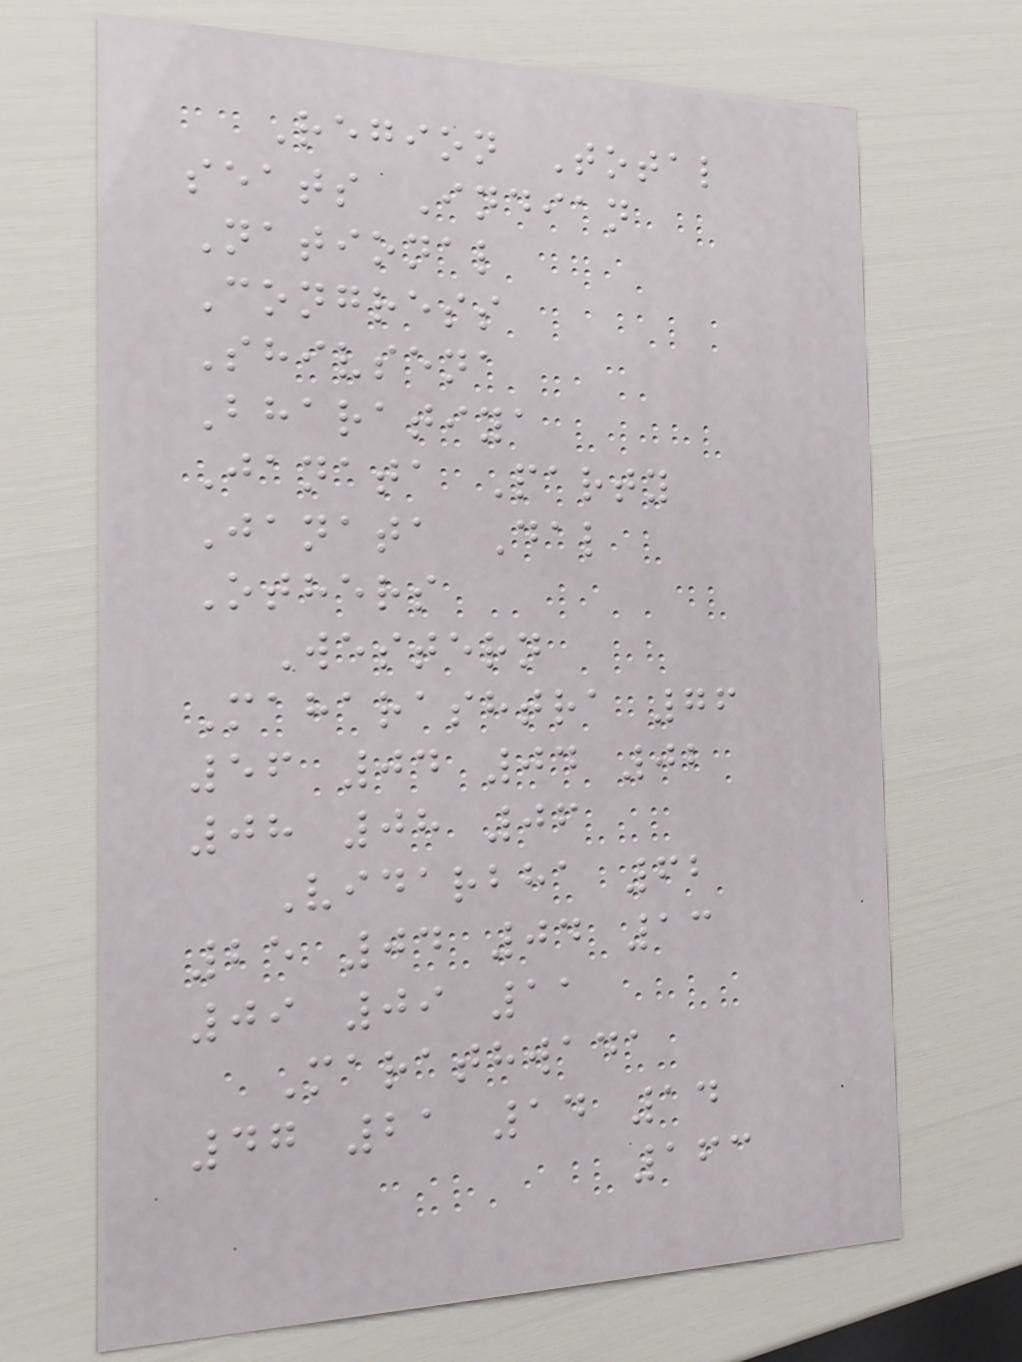Region Total
seats Indian
National
Congress
Shivsena
Bharatiya
Janata Party
Janata Dal
Others
Western
Maharashtra 76
56 04 04 02
08 08 06
Vidarbha 62
25 04 04 13
09 09 11
Marathwada
47 21 14 14
163
